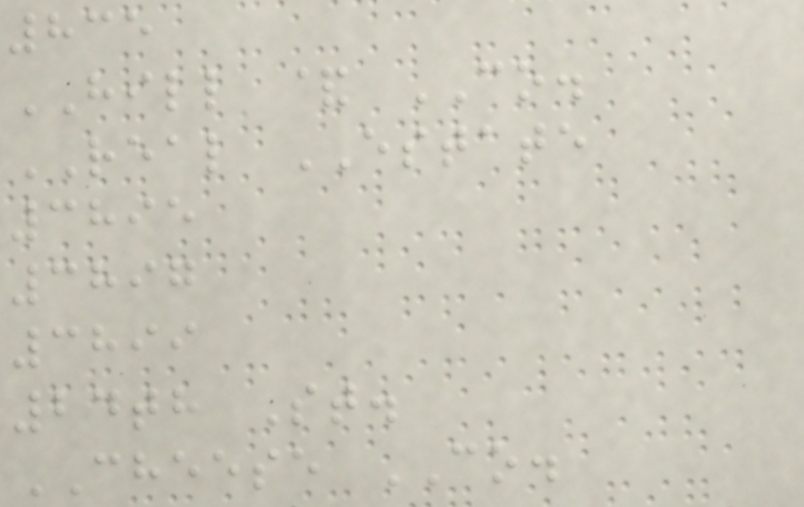835
HILL & CO.
REAL ESTATE
3895
3897
3899
24th St.
CHEESE CO.
